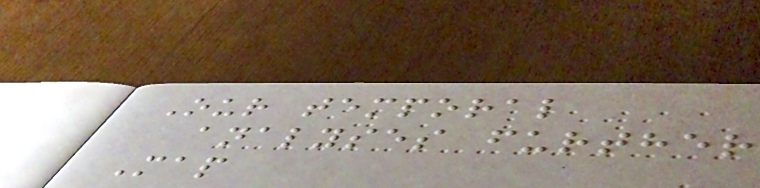Our temporal
analyses further
Map
